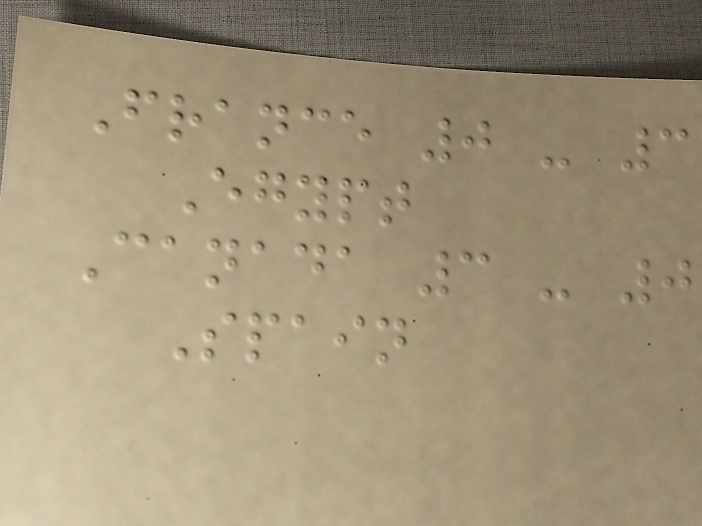France 0 - 3
Egypt
Canada 3 - 0
Spain
